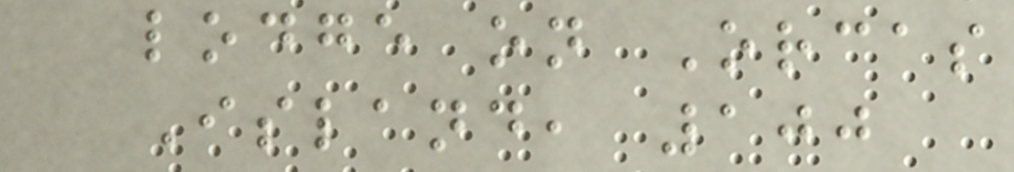lodge on Orcas
Island, 100
